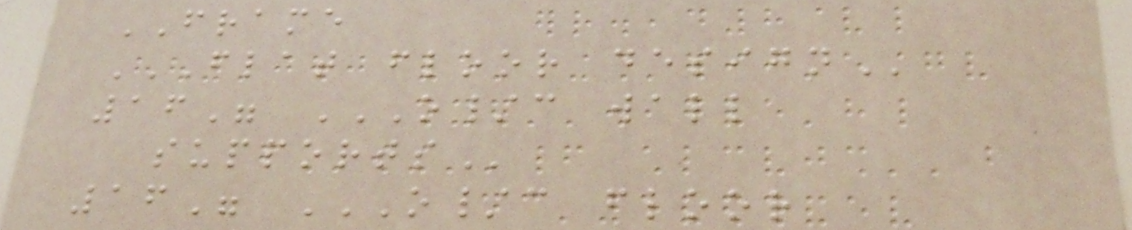FRAME
FLAT FLOOR DESIGN
16" O/C WALL
SUPPORTS
16" O/C FLOOR
